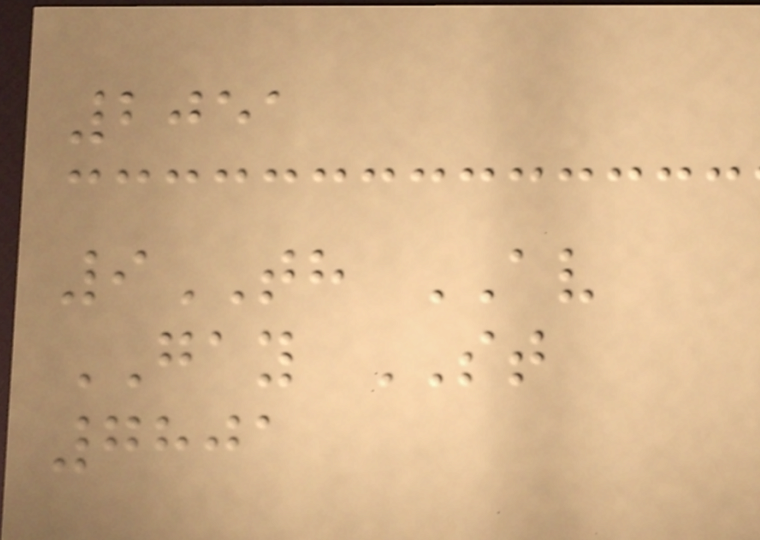2051
9TH AV
GAY ST
7801
